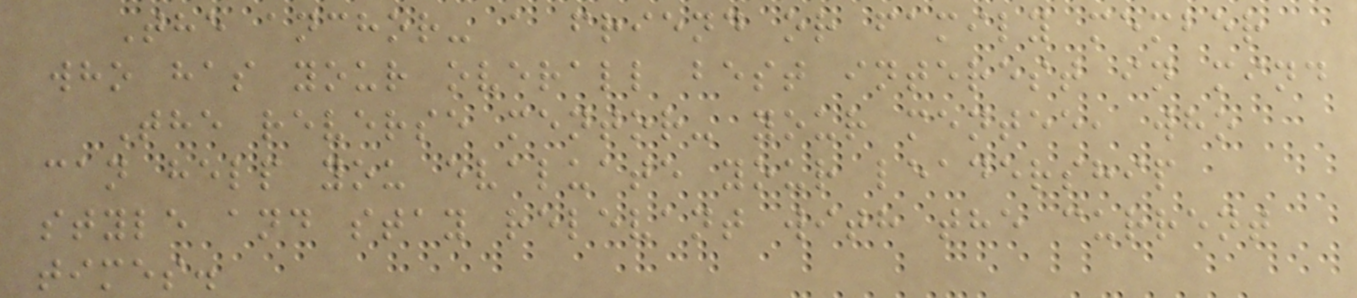The anchor- a friend or family member
who has your overall best interest in mind
The reverse mentor- your mentee, who
can help you evaluate your leadership
style and stay relevant with the current
times.
